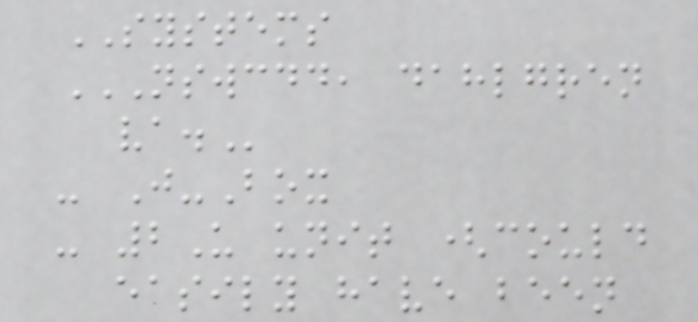SYSTEMS
NSWCDD, DAHLGREN
VA.
- J-Box
- 2U unit (could
easily have been
